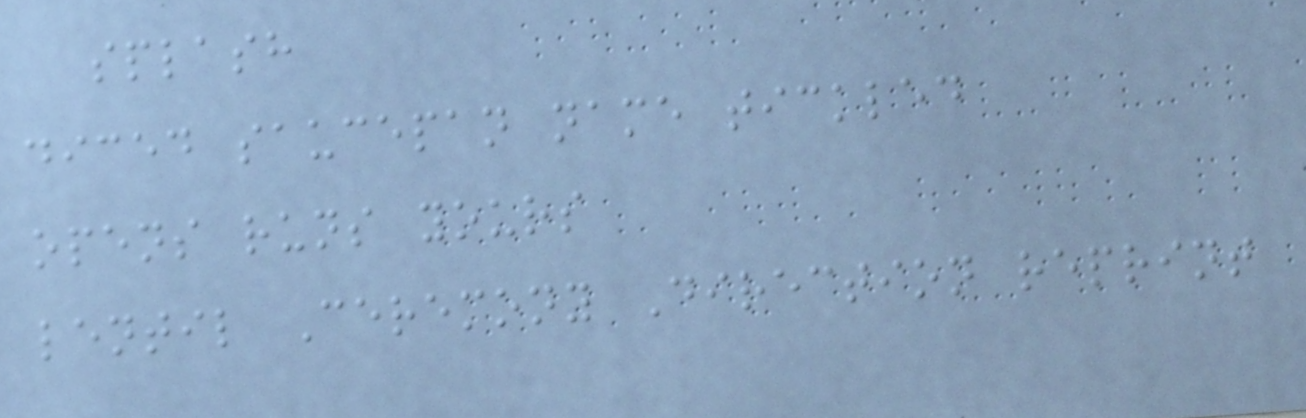splash
diced saucepan name tickled
opens runs yours
lentil Ceremony Direction reprint
